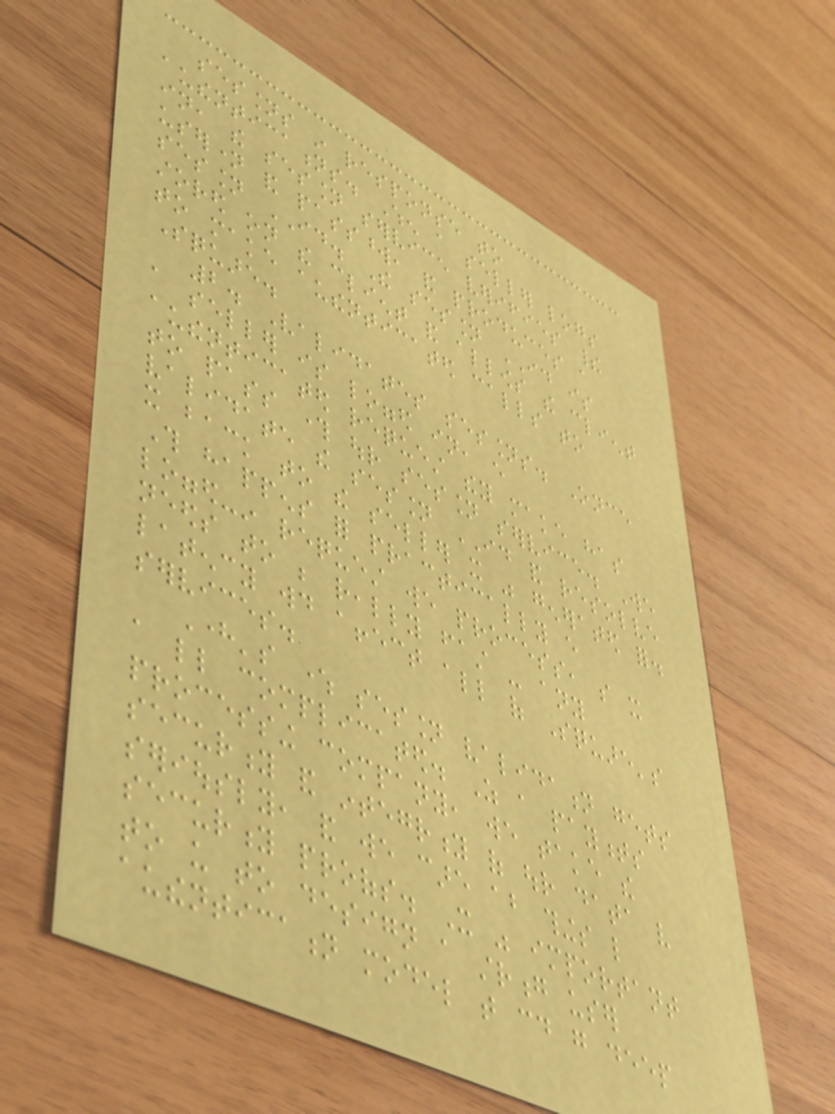sessions in response to
authentications. When a seller logs
in, the session service verifies their
username and password, and produces a
session ID. The session ID is
stored on the client and allows the client
to make authenticated calls to
Square.
2. Validates sessions. Once
a seller is logged in, every
authenticated request they make has
to pass through our session service. We
validate the session ID and resolve
it back to the seller it was generated for.
This happens for practically every
logged-in request we process, so it
needs to be really fast - any
latency would affect all of Square's
services.
Here's where session validation gets
a little complicated. As a payments
processing company, we take the
security and integrity of our data very
seriously, and we care about things like
security proofs. It was important
to us to design a strong user
authentication model that could go deep
